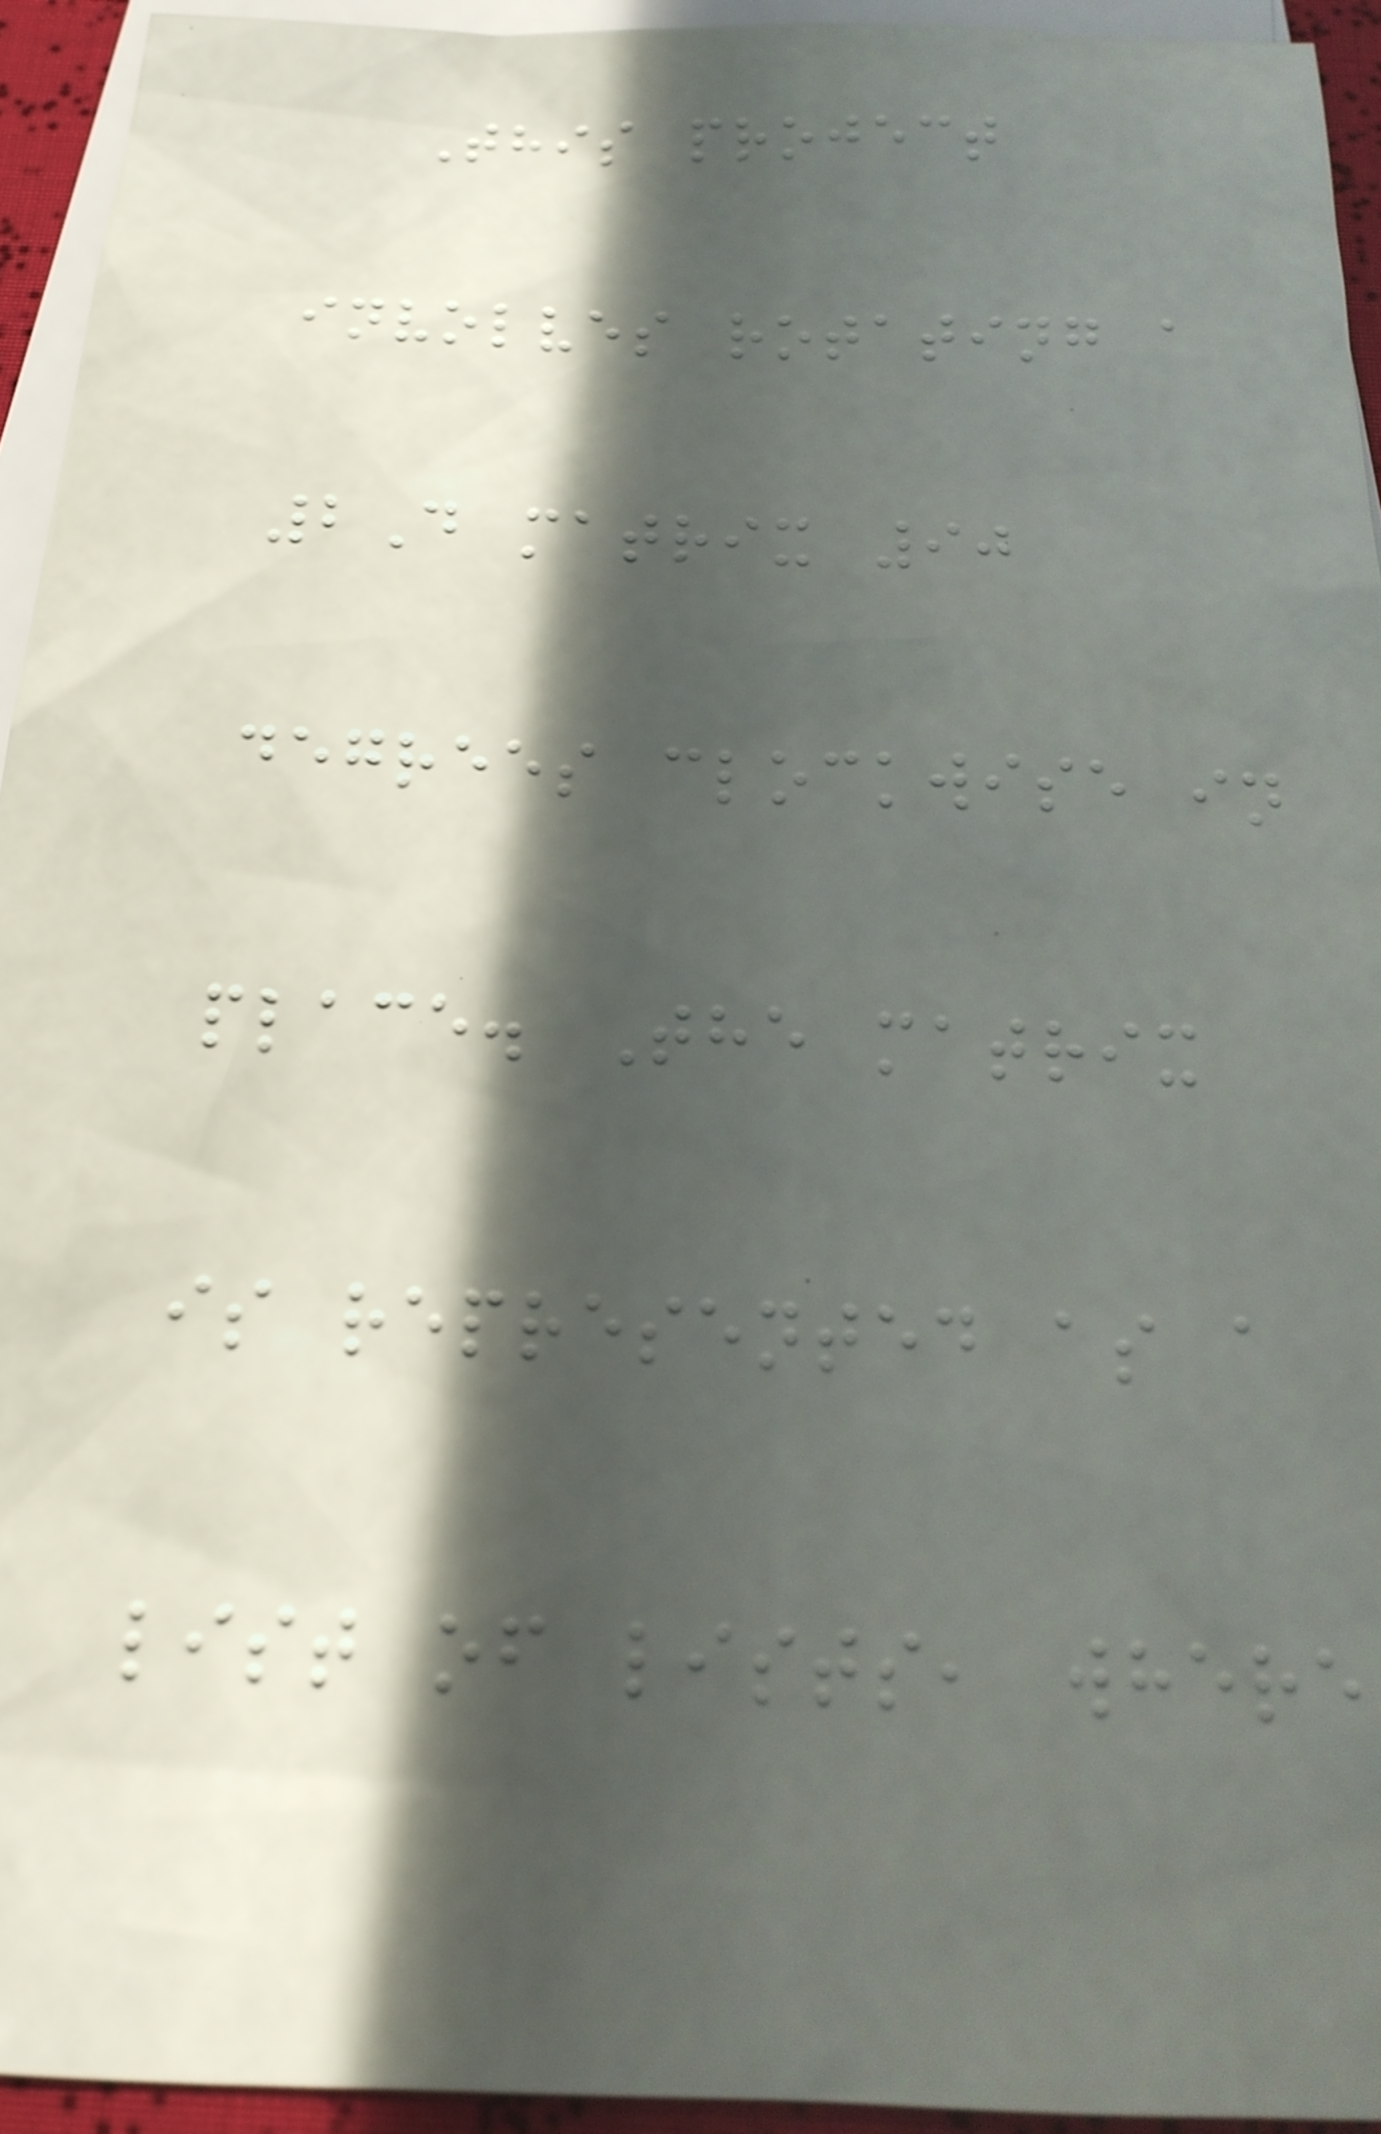This project
involves rotating a
2D matrix 90
degrees clockwise in
place. The matrix
is represented as a
list of lists, where
